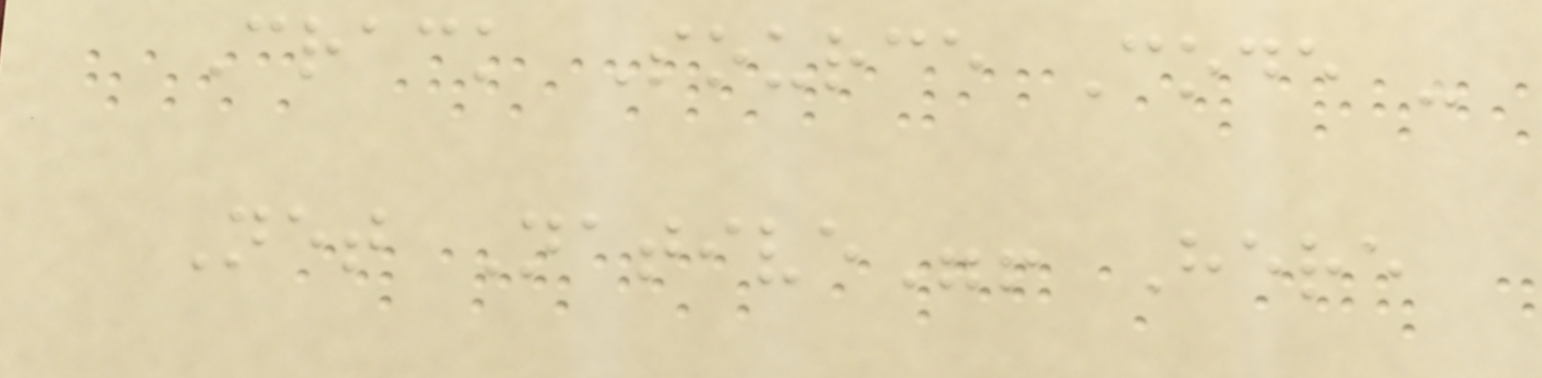Crack Source Code -
Net Native"! Here
